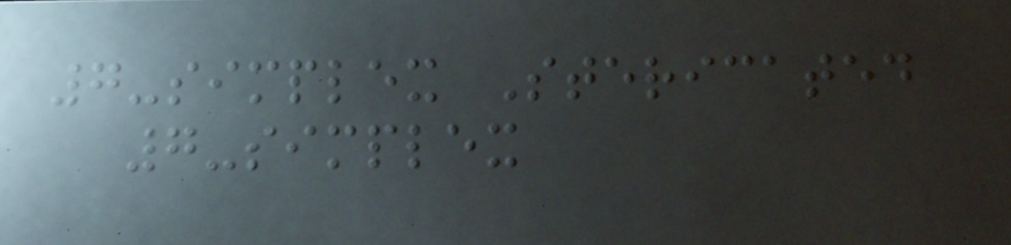7-simplex Stericated
7-simplex
